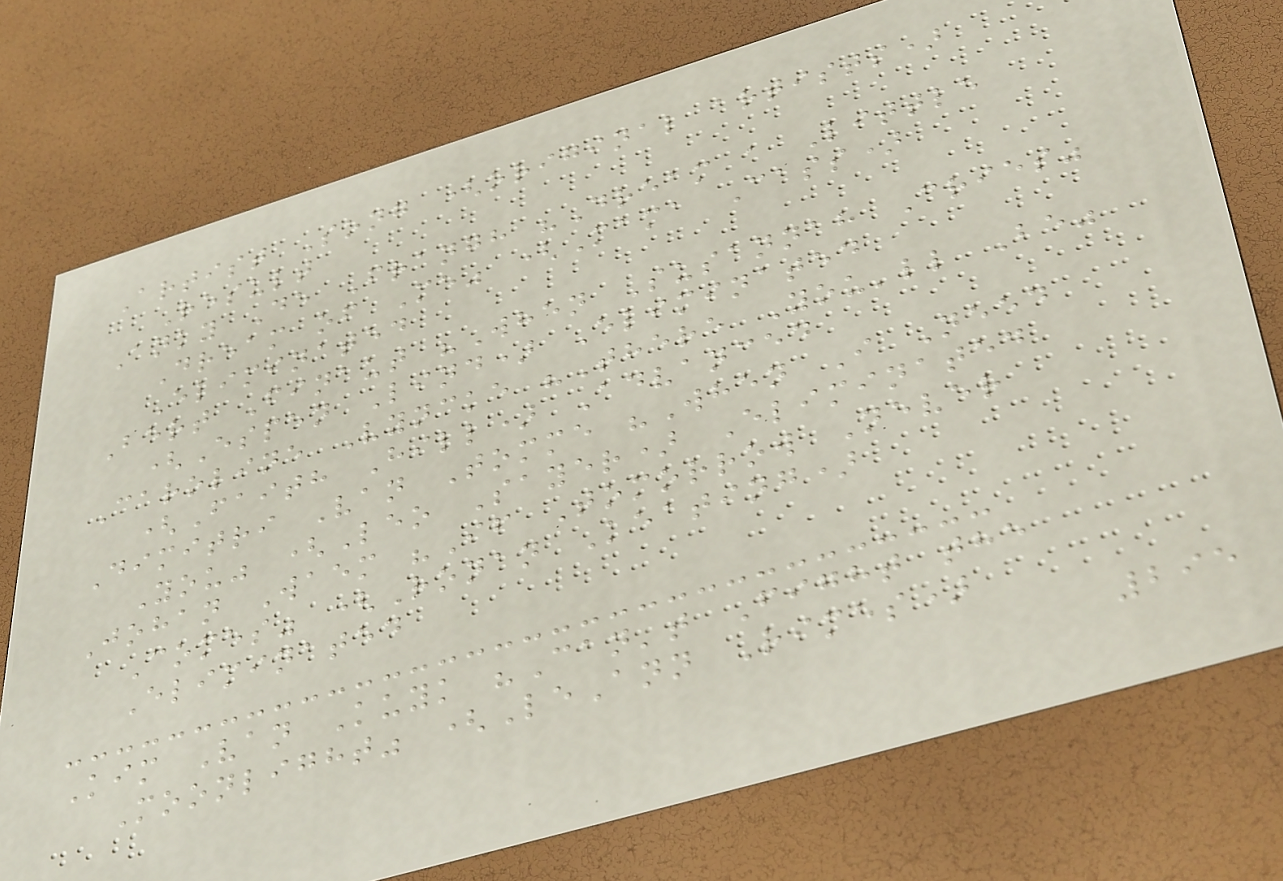Artist Song (original artists)
Result
Anky De Frangh "Dream a Little
Dream of Me" (Mama Cass)
Eliminated
Bert Finaut "When Susannah Cries"
(Espen Lind) Eliminated
Caroline Vyncke "There You'll Be"
(Faith Hill) Advanced
Dimitri Van Tomme "When I Need
You" (Leo Sayer) Eliminated
Johan Waem "If Tomorrow Never
Comes" (Ronan Keating)
Eliminated
Kim Van Kuyk "Can't Fight the
Moonlight" (LeAnn Rimes)
295
